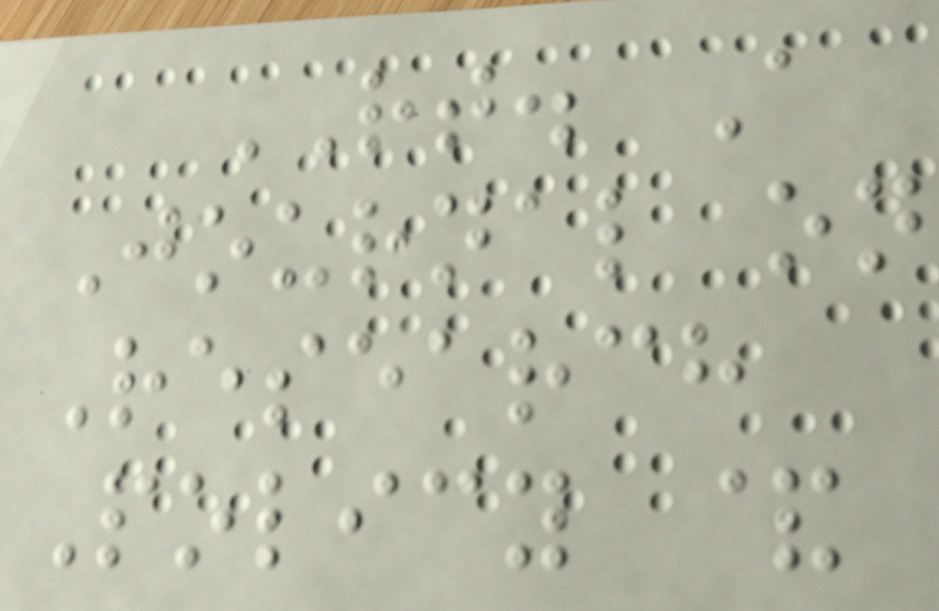RT. A
Journal on
Research
Policy &
